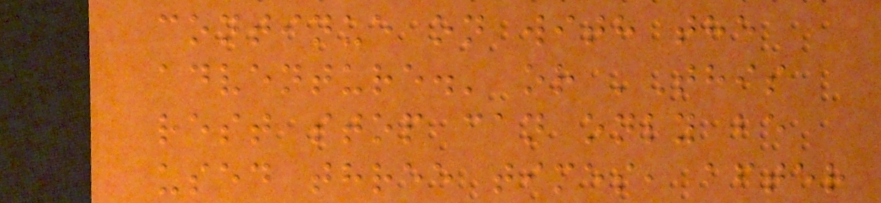continue on with the
adventure.' or 'This
rest stop can only be
used three times, after
